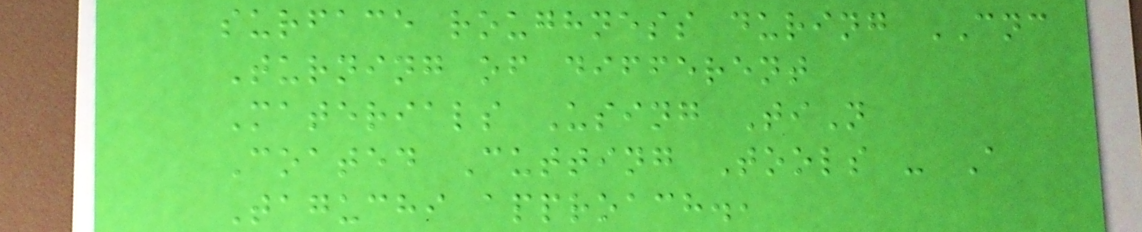surface roughness during CNC
Turning of different
Materials Using TiN
Coated Cutting Tools - A
Taguchi approach.,
